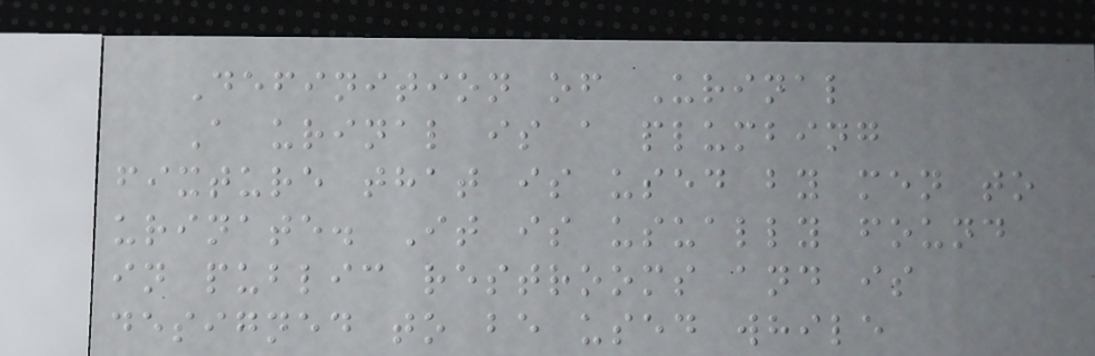Definition of Urinal
A urinal is a plumbing
fixture that is used by men to
urinate. It is usually found
in public restrooms and is
designed to be used while
